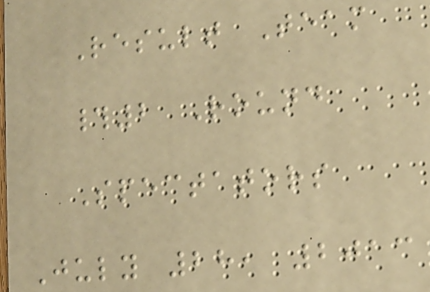Result Team
#2 Round
Spectators
July 28, 2013
